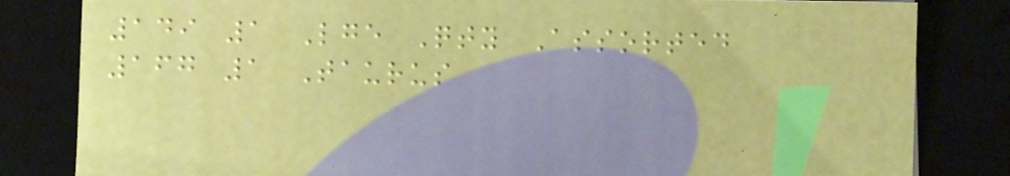149 1 Lge Qty Assorted
167 1 Taurus
